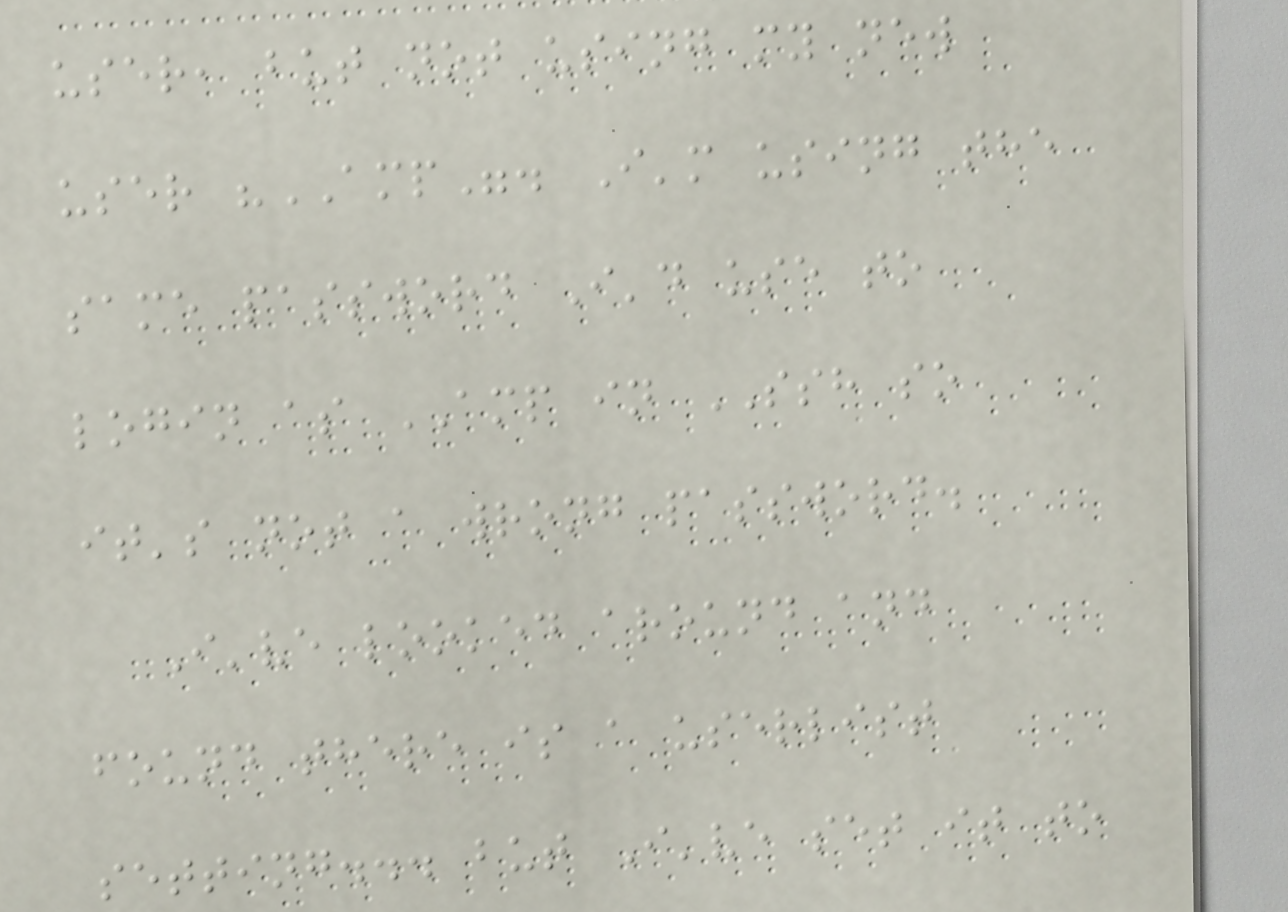user, but not using my new
user "AMP". I'm using the
same password I'd use to
login as AMP in SSH so
it's not a wrong password.
I've looked around and
found there is a userlist
setting... but I've set it to
